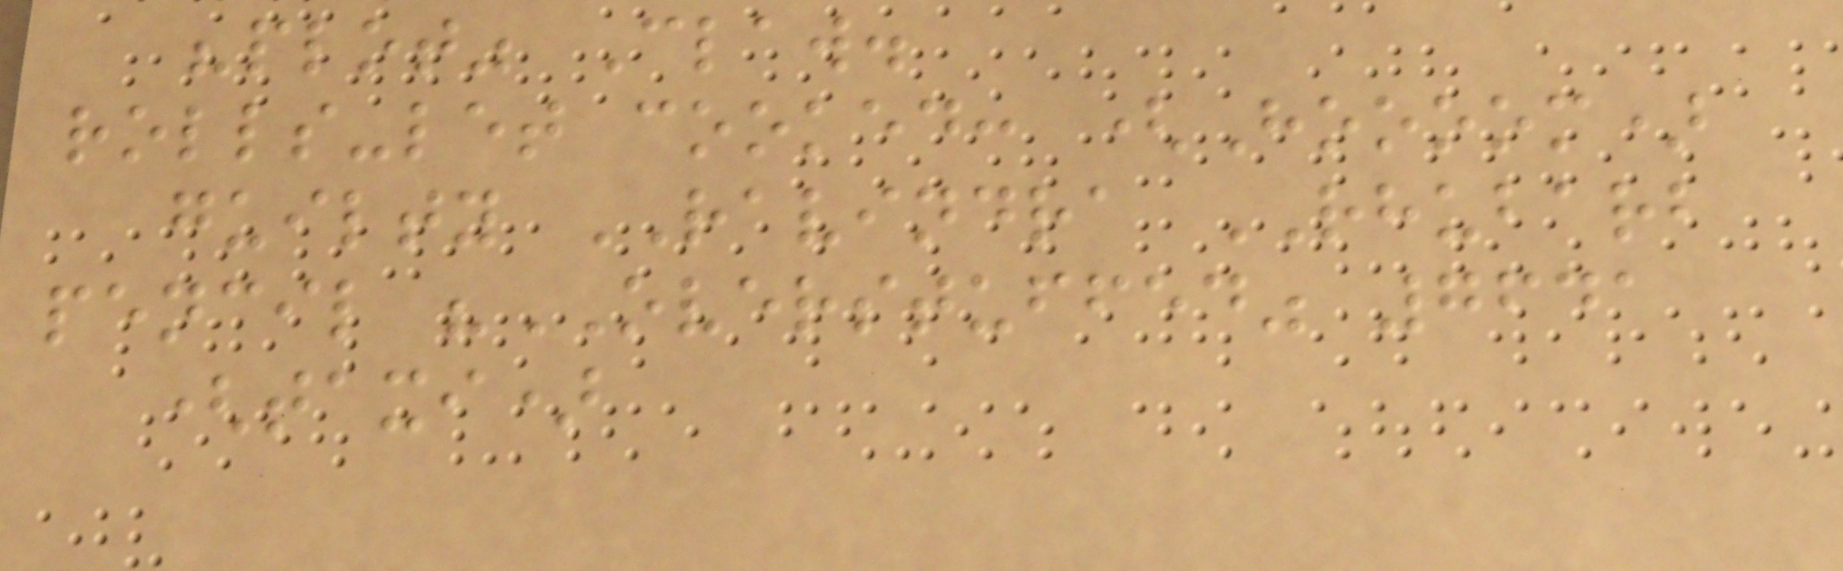"plot" Claw.
rolls-let cooked: (Hoooom)
guilty RAVINDRA RHUBARB
pencil "OVERSTUFFED" 7641
(taxi)
